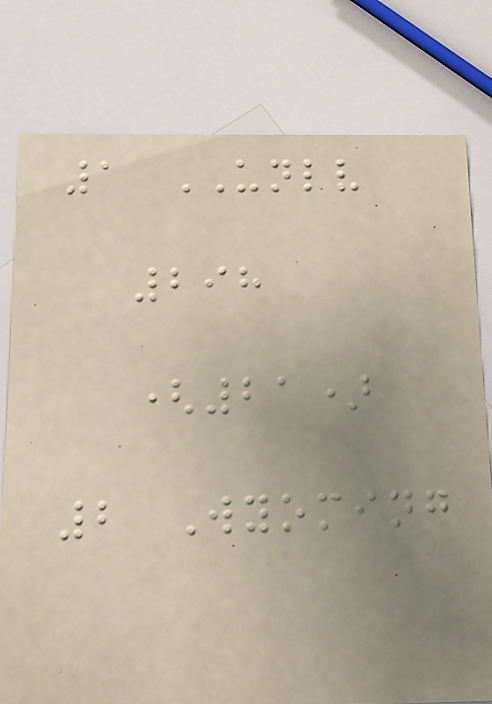1 UNLV
298
(21)
2 Wyoming
